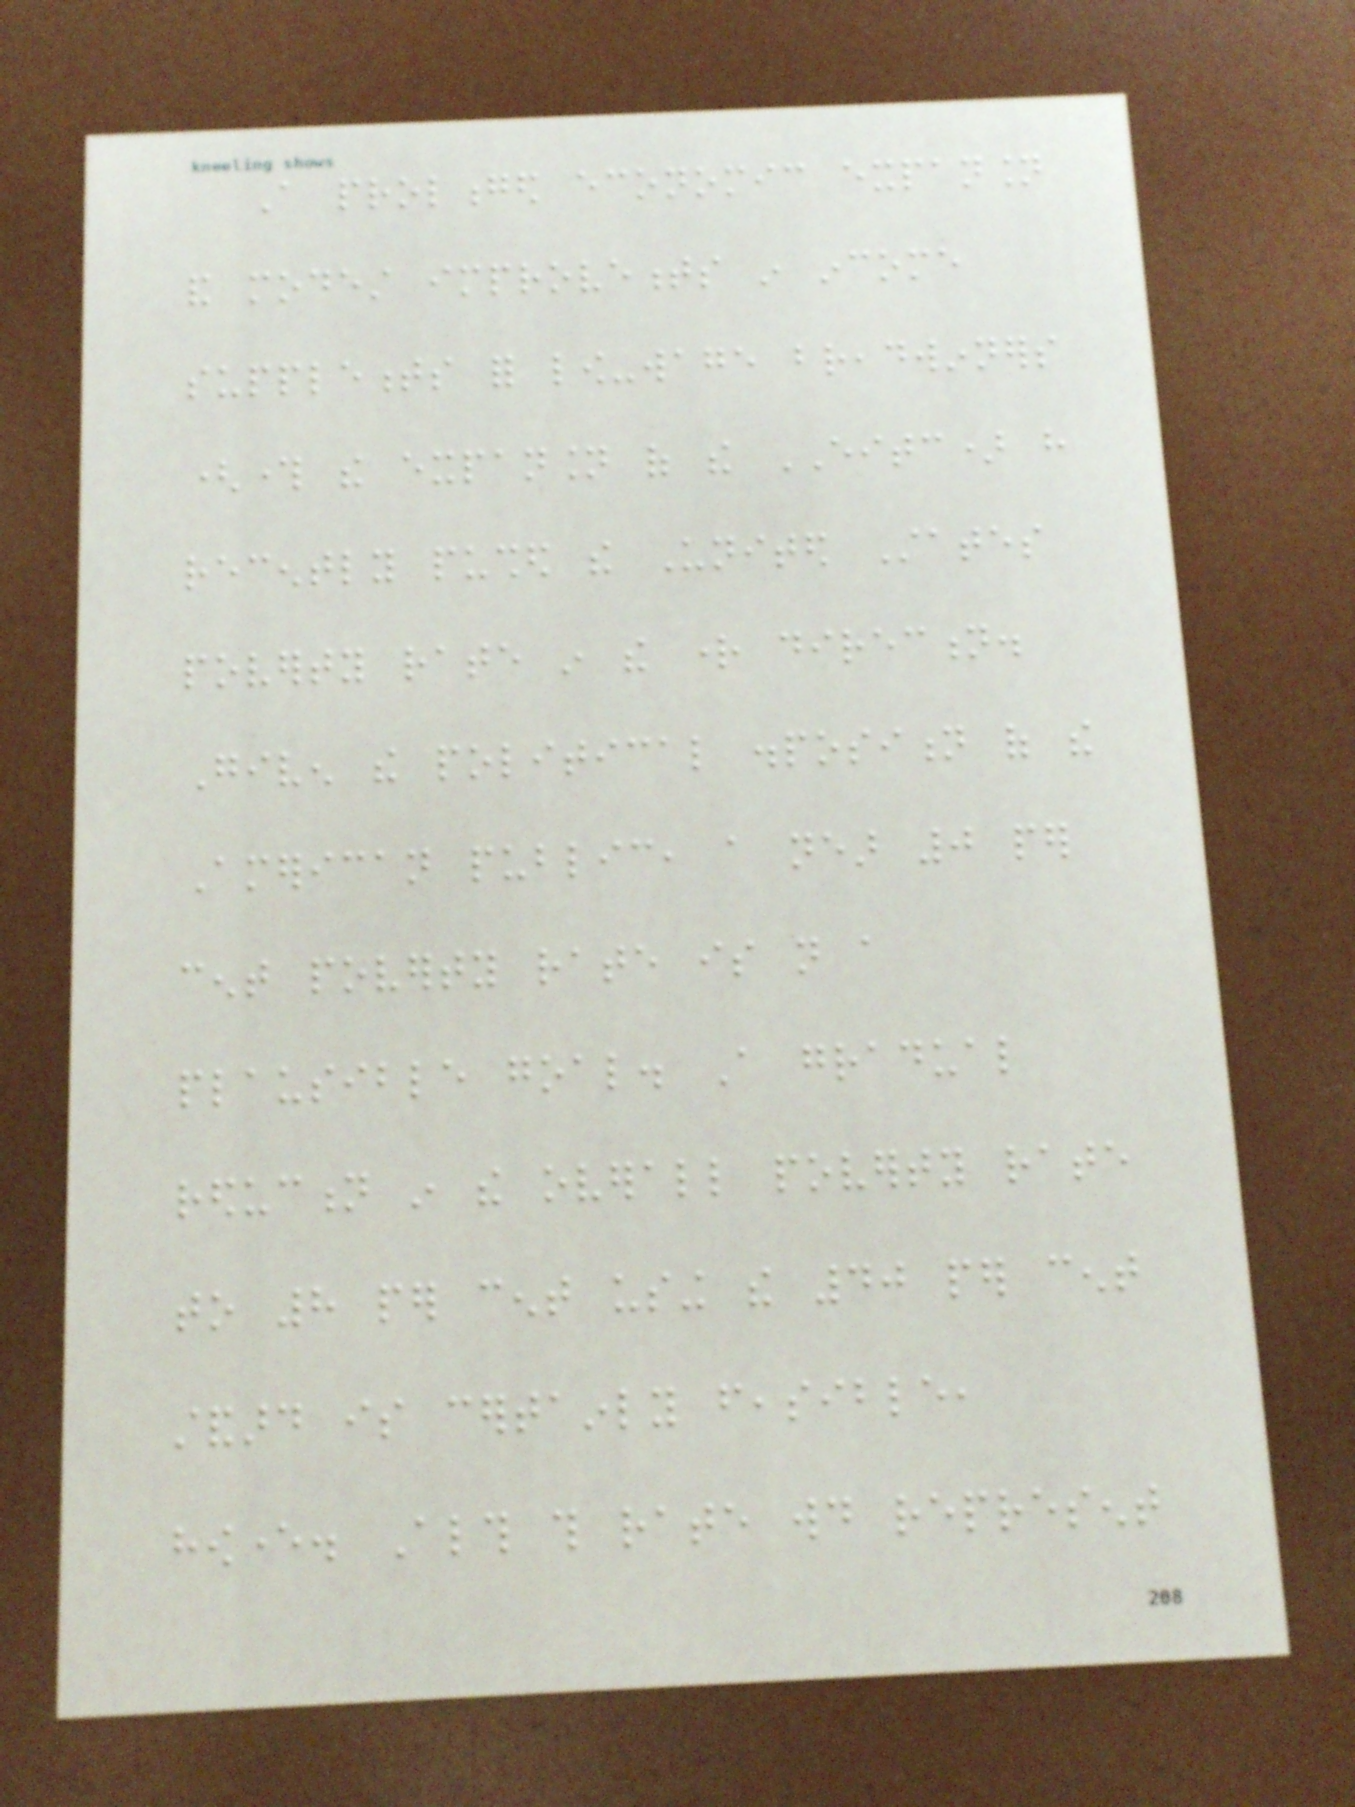A prolonged economic expansion
and modest improvements in income
supplements for low-wage breadwinners
(through the expansion of the EITC) have
recently pushed the United States
poverty rate in the right direction.
Given the political disposition of the
American public, a near 0 per
cent poverty rate is not a
plausible goal. A gradual
reduction in the overall poverty rate
to 8 per cent using the 40 per cent
standard is certainly feasible,
however. Although this rate would represent
